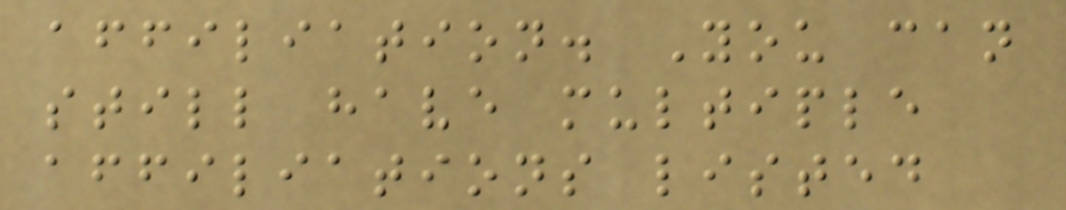affiliation. You can
still have multiple
affiliations listed
